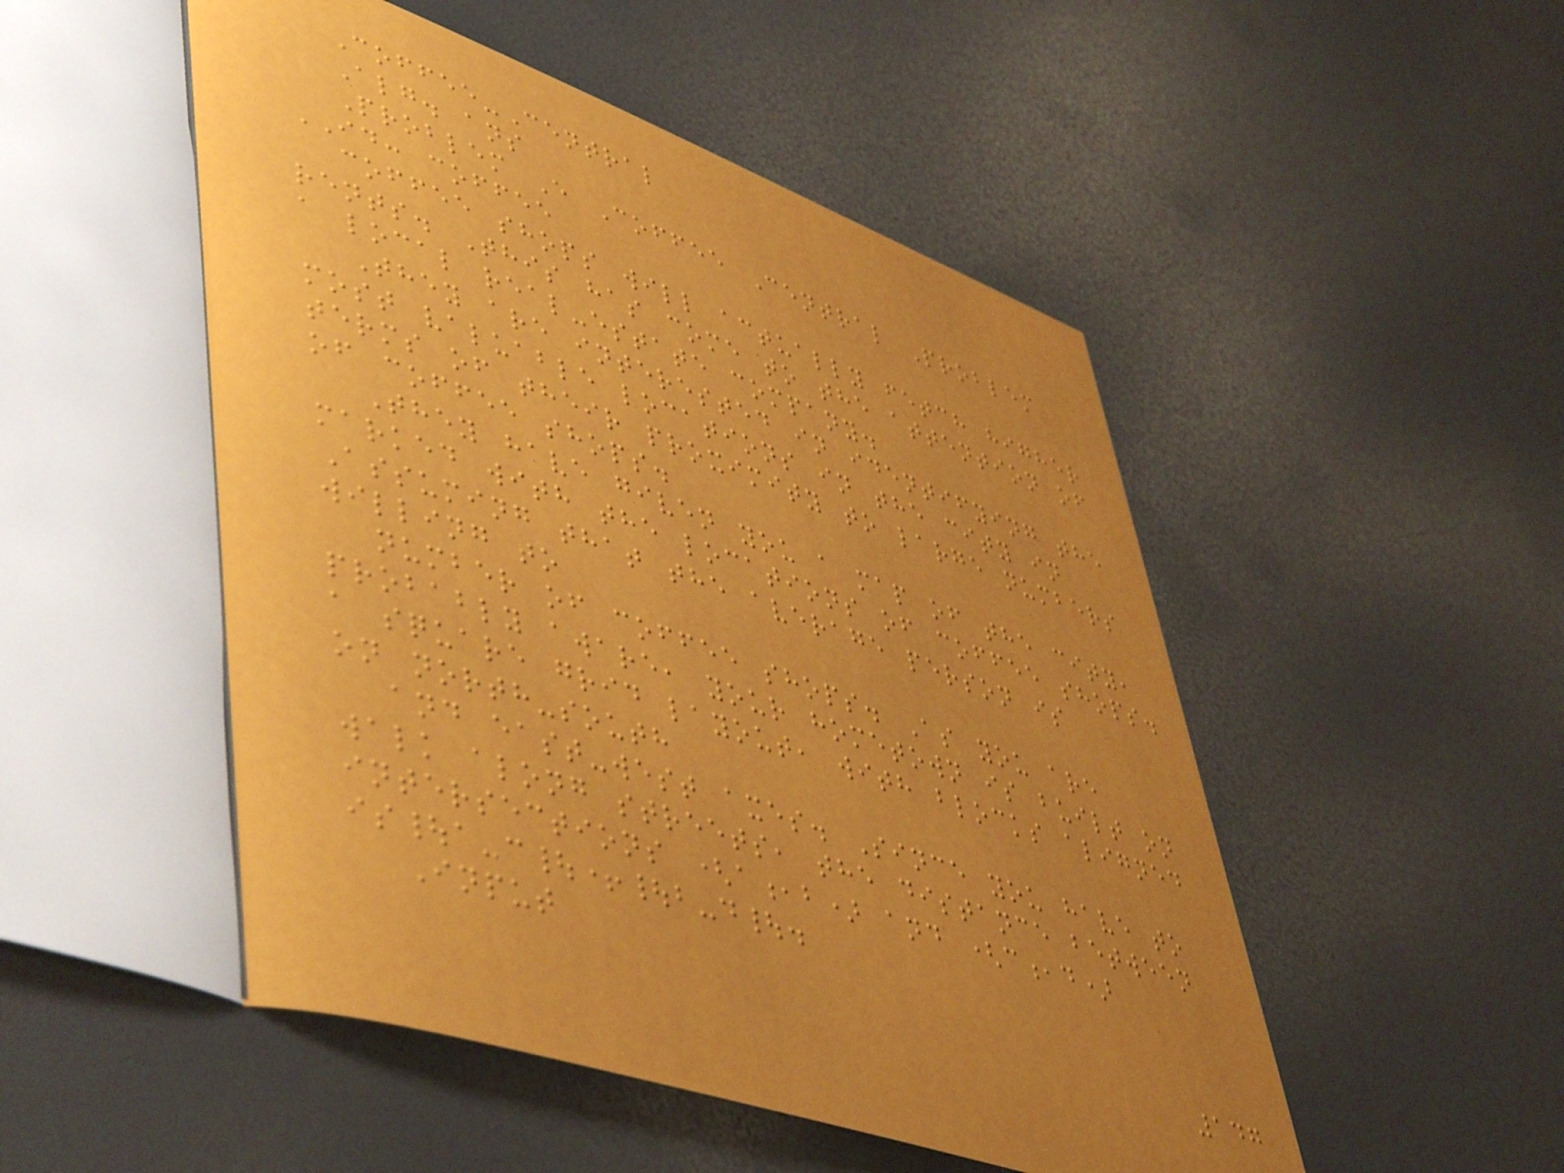Coffee-Central
Alg. ans
Problem E Coffee Central Problem
ID: coffee
coffee shops will actually fetch higher
rents. This has come to the attention of
a local real-estate company.
They are interested in identifying the
most valuable locations in the city in
terms of their proximity to large numbers
of coffee shops.
They have given you a map of the city,
marked with the locations of coffee shops.
Assuming that the average person is
willing to
number of coffee shops. As you are
probably aware, your hometown is built on
a square grid layout, with blocks aligned
on north-south
and east-west axes. Since you have to
walk along streets, the distance between
intersections (a,b) and (c,d)
is|a-c|+|b-d|.
Input
147
